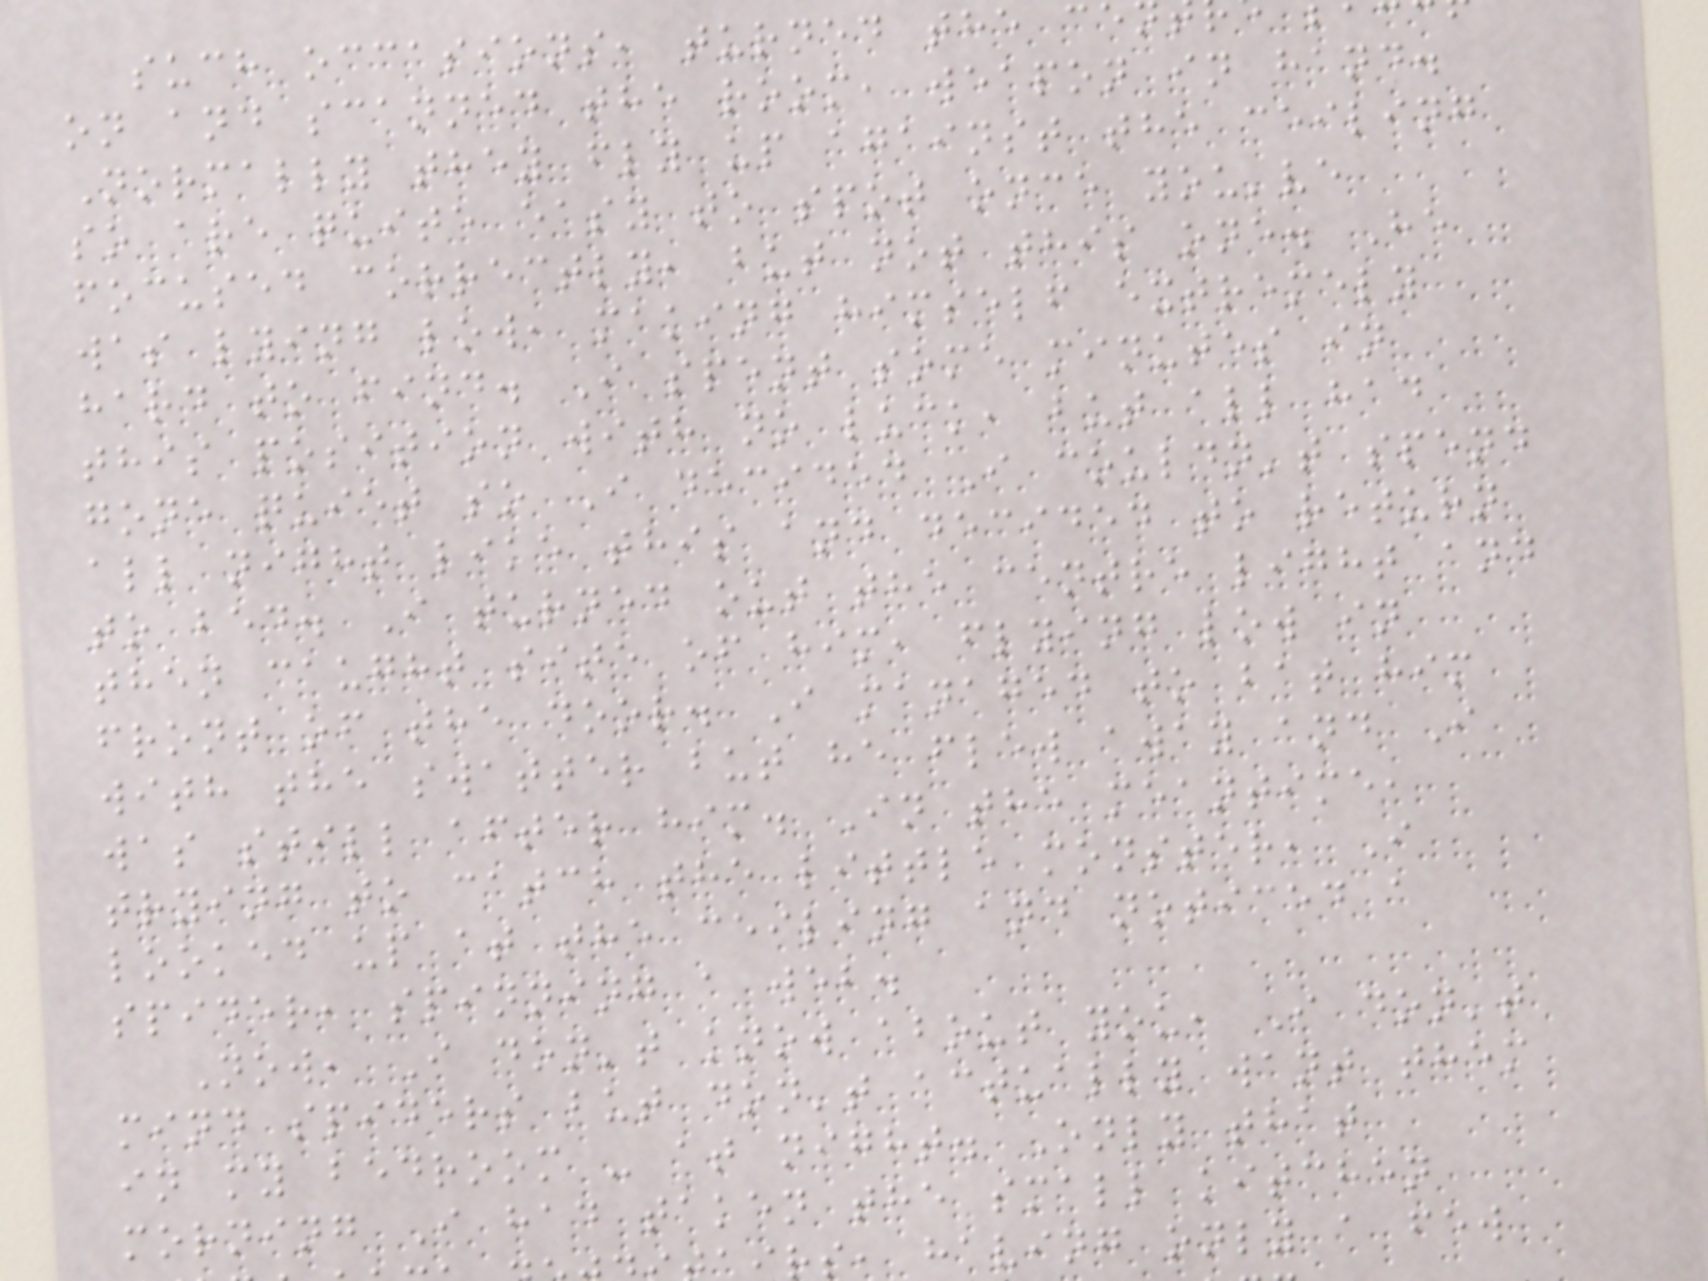such occasions, turned the ce
on and scanned the room, weapon in hand.
Normally they fly up against the ceiling
so are quite easy to spot once you've
focused correctly, but not this one. He
was lying low, making himself extremely
hard to find. I spent some minutes in
this position with no luck, but all had
gone quiet so I decided I couldn't spend
all night like this and decided to return
to bed. I turned out the centre light and
then caught site of him, flying low in
front of the door. I managed to bat him
with the swatter but he flew away and I
was still after him. In the meantime,
trying to catch the little monster, I
looked up at the ceiling and noticed a
spider, spinning a web.
Now, I don't know about you, I don't
mind spiders but don't actually want them
in my bedroom - at night. Only that
morning I had taken the small kitchen
rs, having only a few
